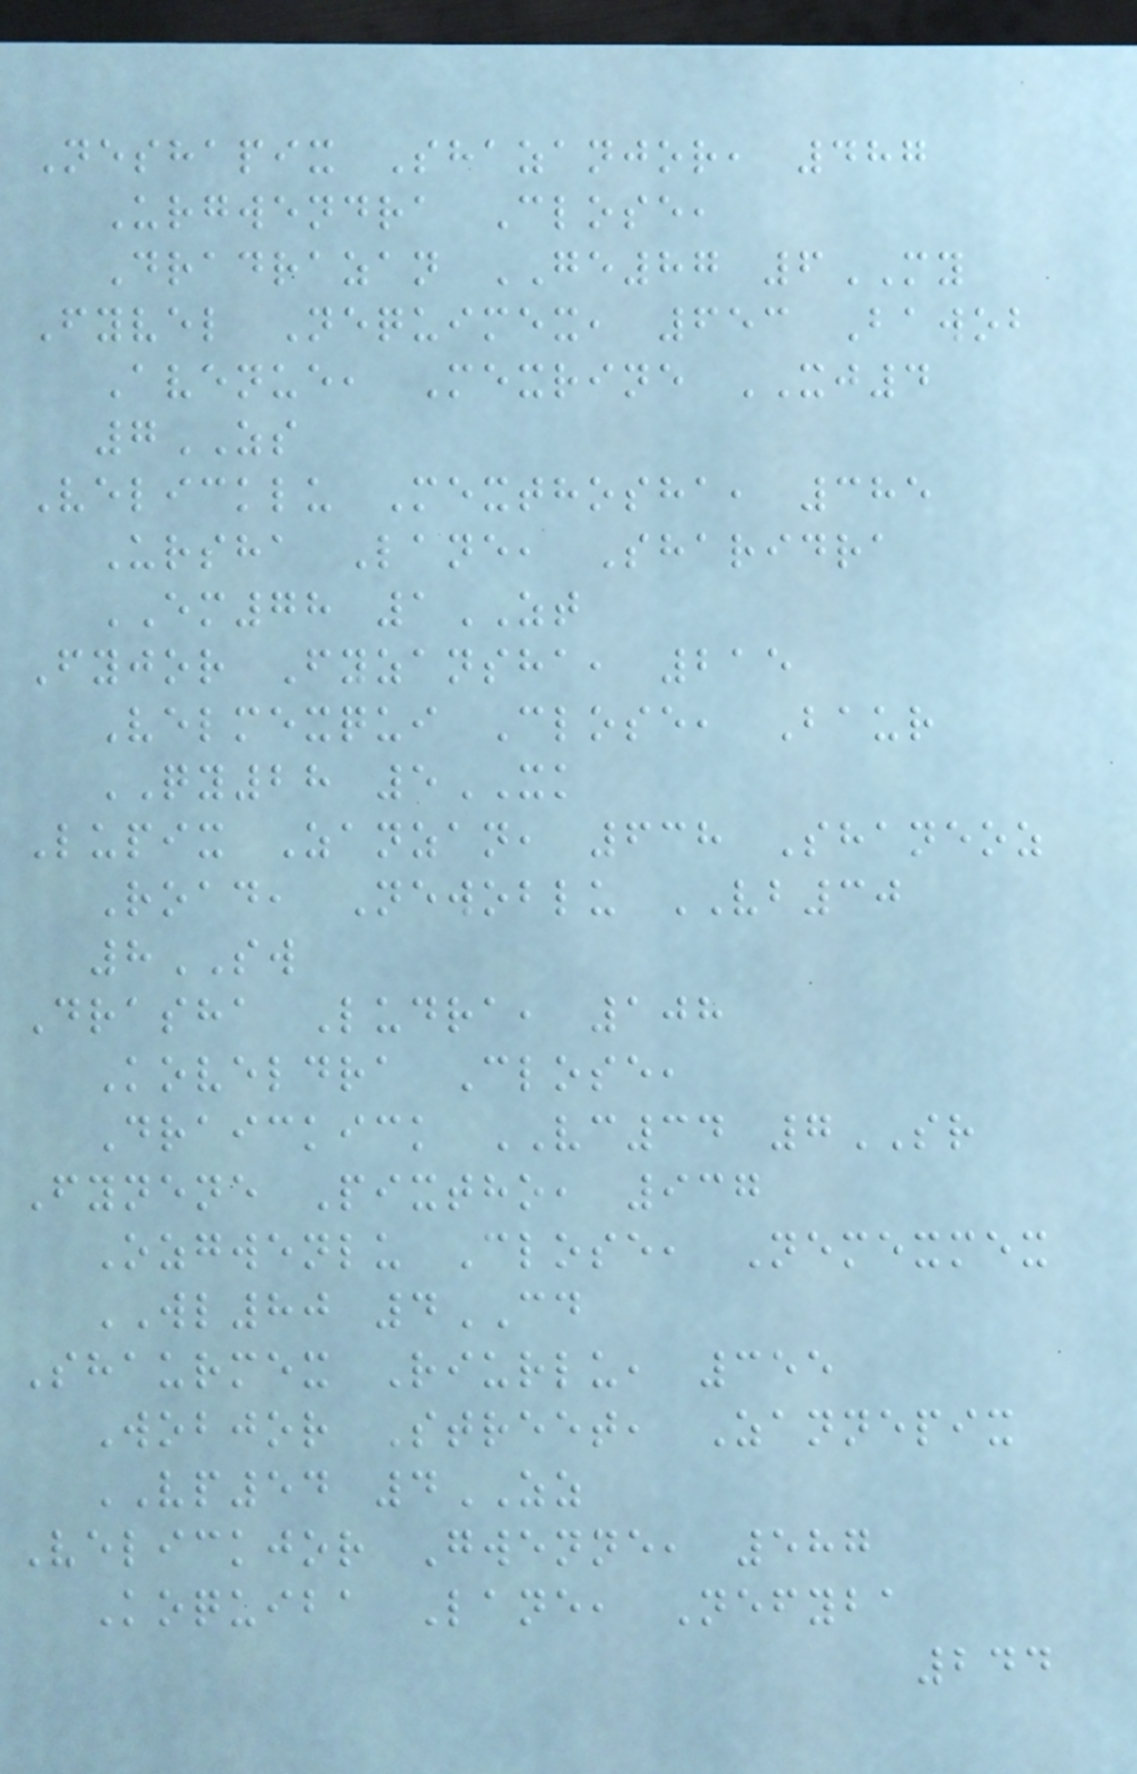Neshapix Shazanjor, 487
Urgwendra Close,
Dradrazan GE87 6MY
Fyvel Nequimex, 653 Bawob
Avenue, Mexrine XJ4
7ZS
Velicklu Mexthosha, 385
Ursha Lane, Sharidra
EM78 1ZT
Fyjor Fyzansha, 215
Velmexqui Close, Baur
QY28 5XK
Lupix Zanzan, 638 Shaneoz
Road, Newoblu VB30
8SW
Drasha Ludra, 108
Koveldra Close,
Draickick VC34 7SR
Fynene Pixtho, 937
Ozgwenlu Close, Nemexmex
WL80 4CD
Shaurmex Riurlu, 355
Wobjor Street, Zannepix
VP54 4ZZ
Velickjor Gwenne, 587
Koquiba Lane, Nefyba
244
